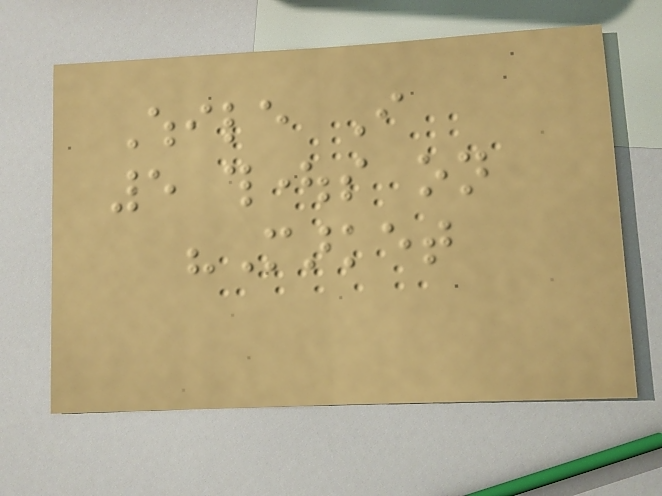While I
5 thoughts on
"Market
